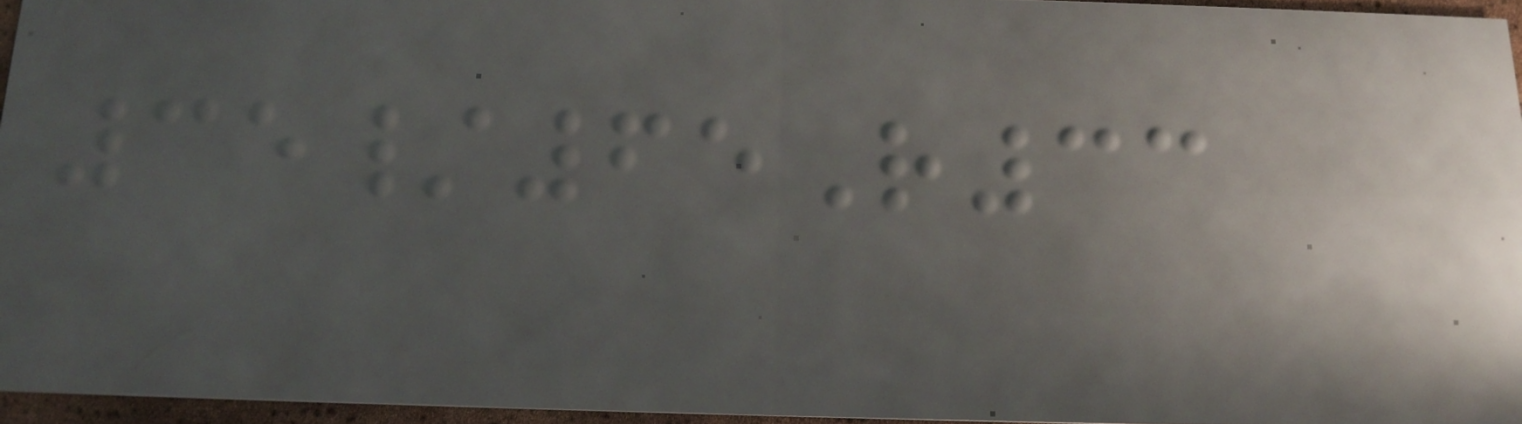35/65R33
